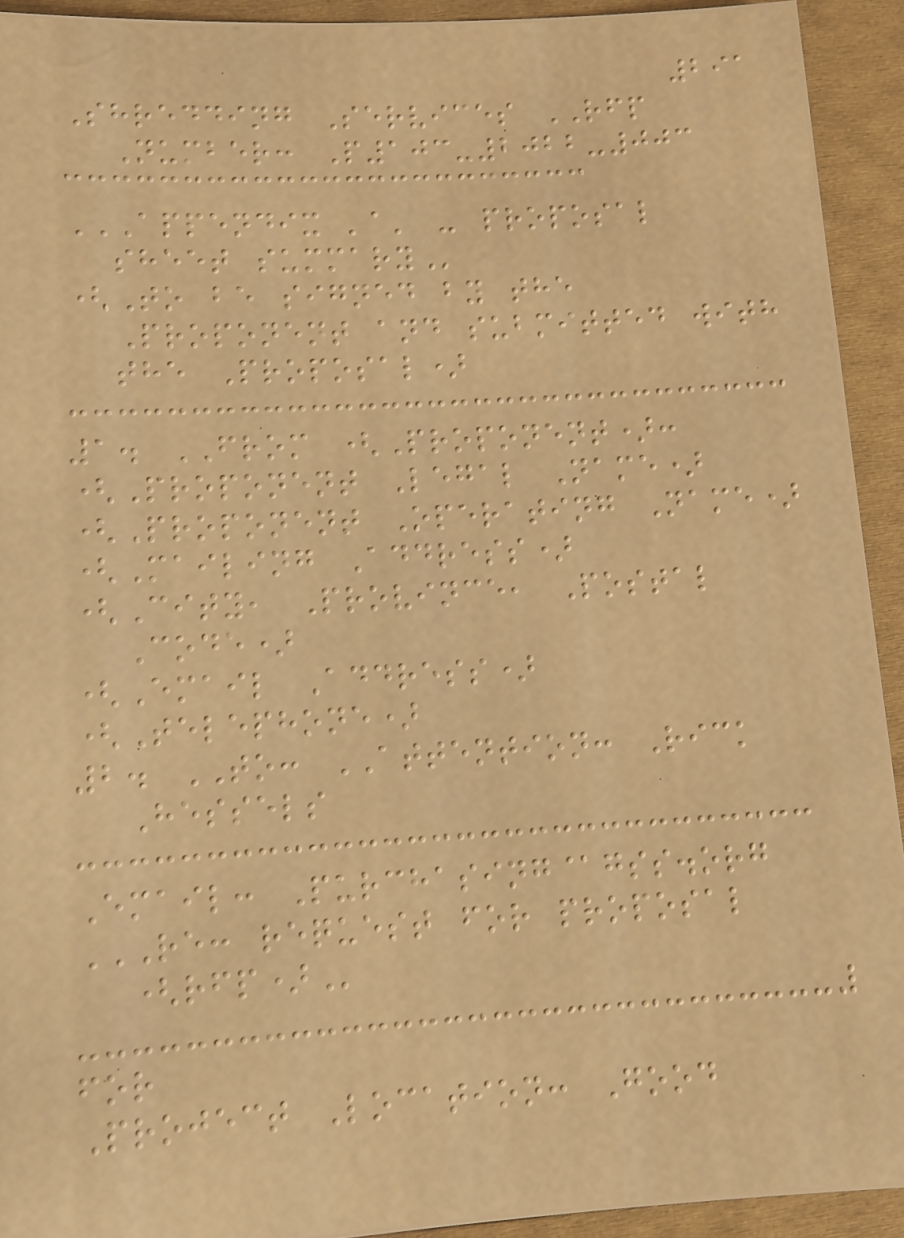291
Shredding Services RFP
Number: P103-2022-003
APPENDIX 'A' - PROPOSAL
SHEET SUMMARY
(To be signed by the
Proponent and submitted with
the Proposal)
1. FROM (Proponent):
(Proponent Legal Name)
(Proponent Operating Name)
(Mailing Address)
(City, Province, Postal
Code)
(Email Address)
(Telephone)
2. TO: ATTENTION: Rick
Hessels
Email: Purchasing@gss.org
RE: REQUEST FOR PROPOSAL
(RFP)
for
Project Location: Good
